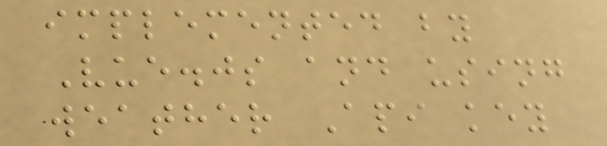implemented by
Vue.js and using
weather Api key
